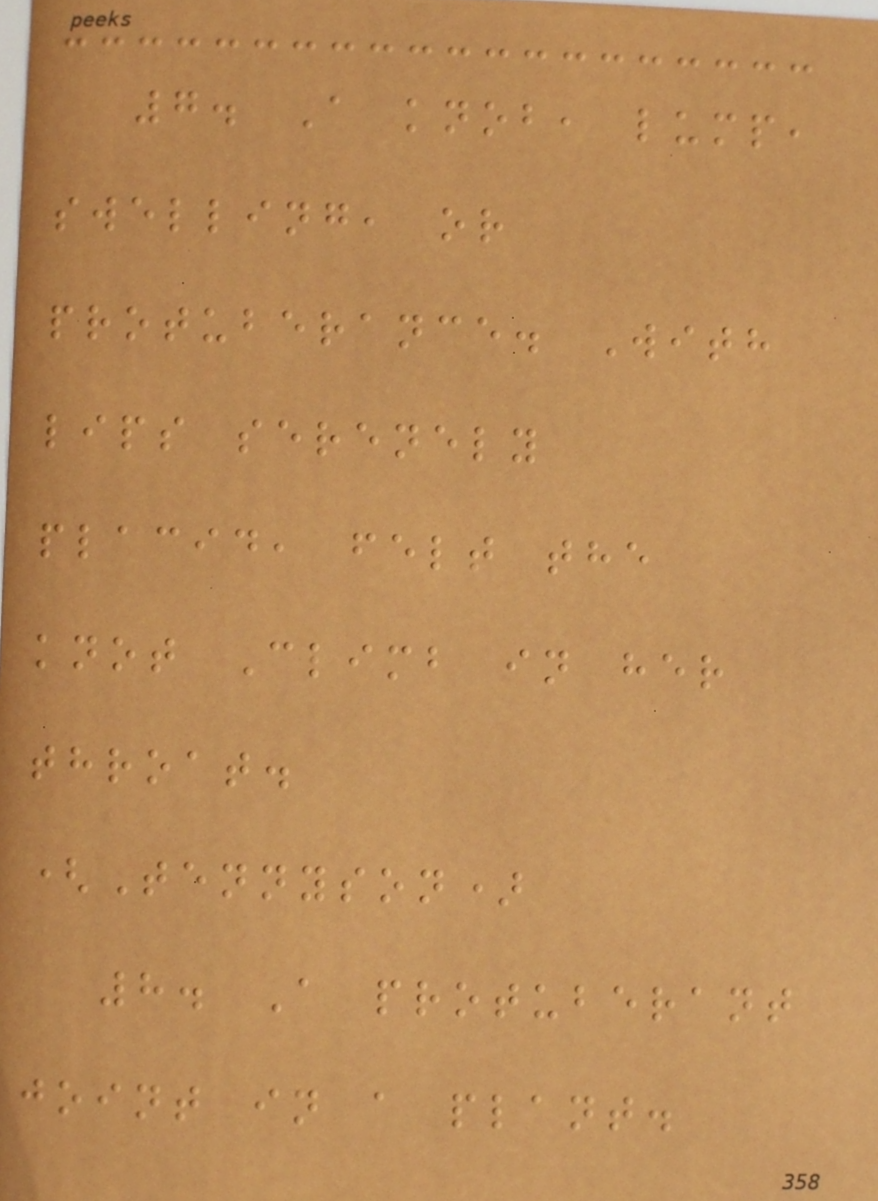7. A knob, lump,
swelling, or
protuberance. With
lips serenely
placid, felt the
knot Climb in her
throat.
(Tennyson)
8. A protuberant
joint in a plant.
